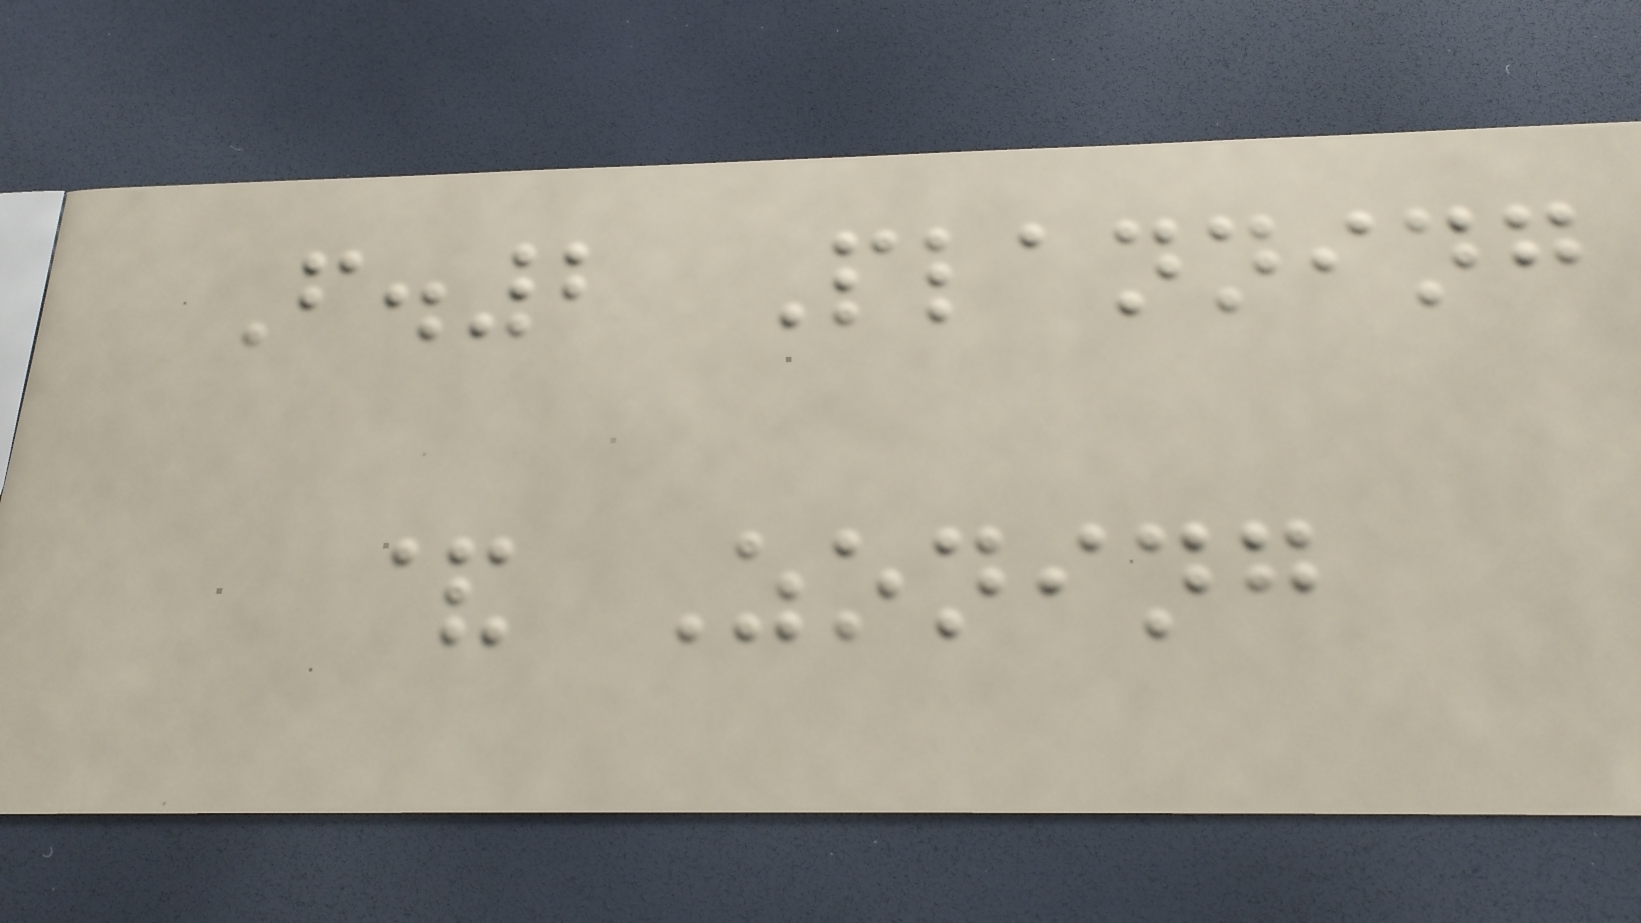F.2 Planning
& Zoning
